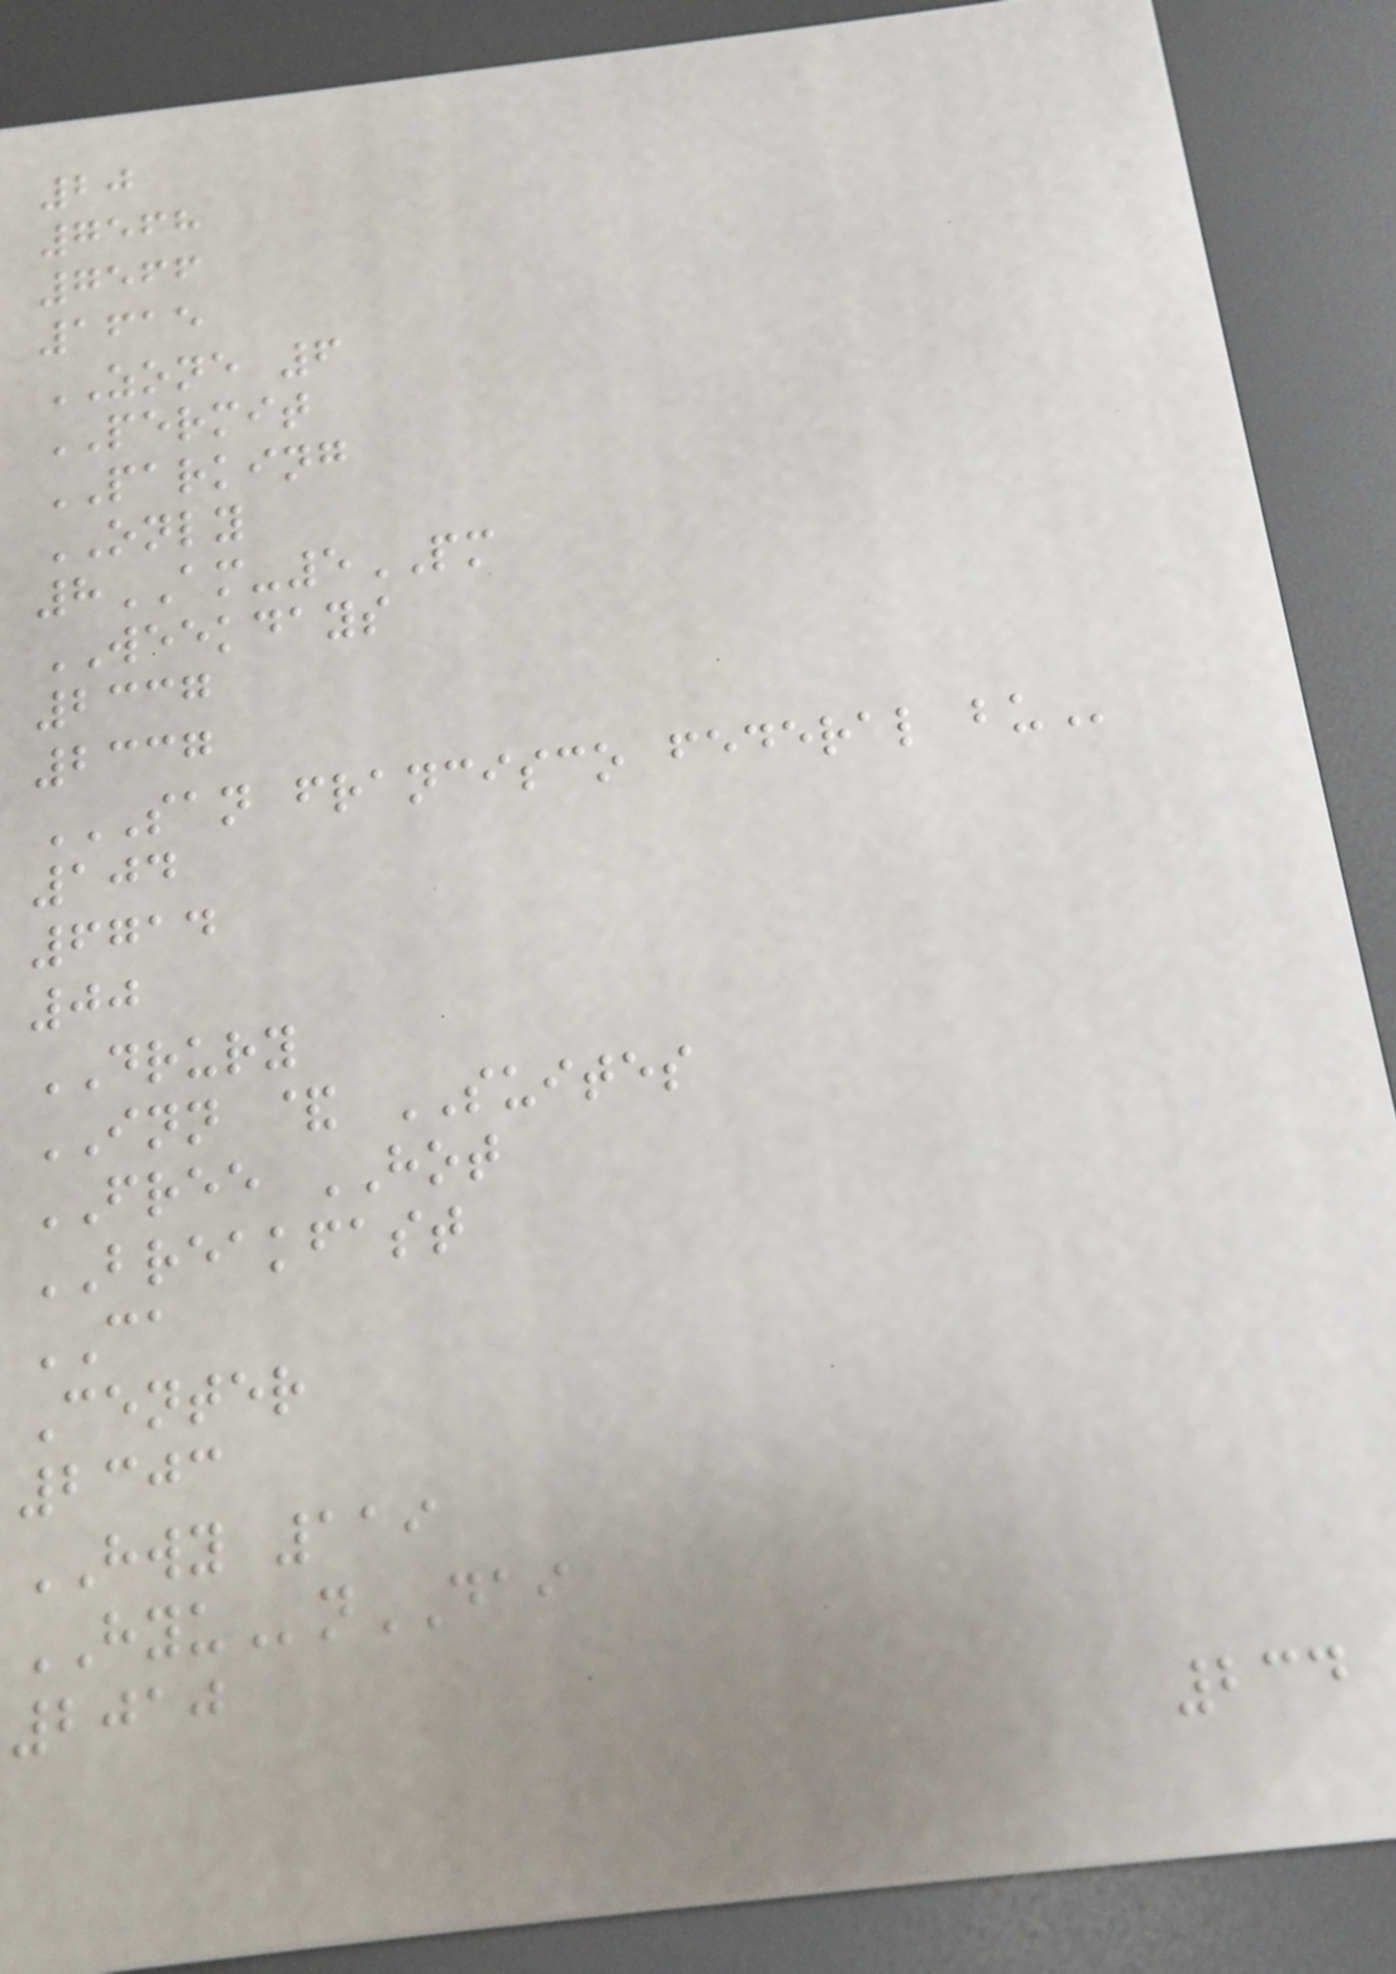20
7568
7566
1615
ZONE 6
PERMIT
PARKING
ONLY
8AM-5PM
WEEKDAYS
2337
2337
SAN FRANCISCO FEDERAL BU
104
6714
00
DRURY
INN & SUITES
FREE HOT
BREAKFAST
CA
Center
2303
HWY 119
HYUnDAI
2010
234
